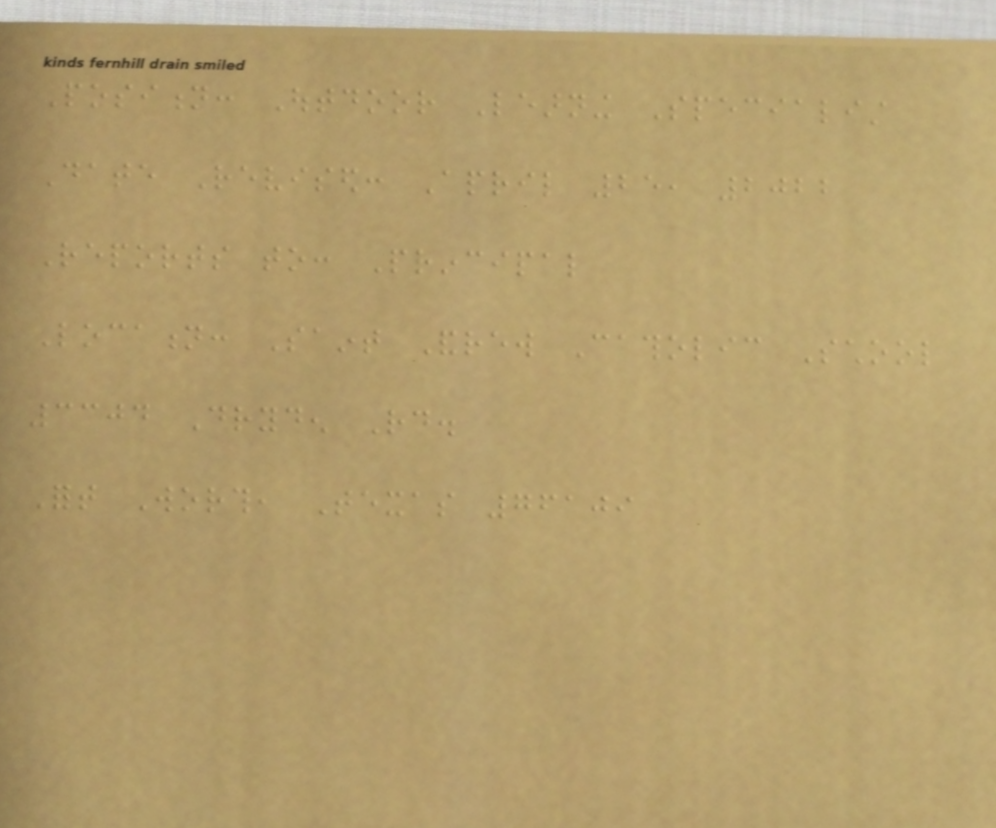Position: Outdoor Learning Specialist
Date Revised: April 25, 2022
Reports to: Principal
Location: Saint Andrew Catholic School
3304 Dryden Rd.
Fort Worth, Texas 76109
